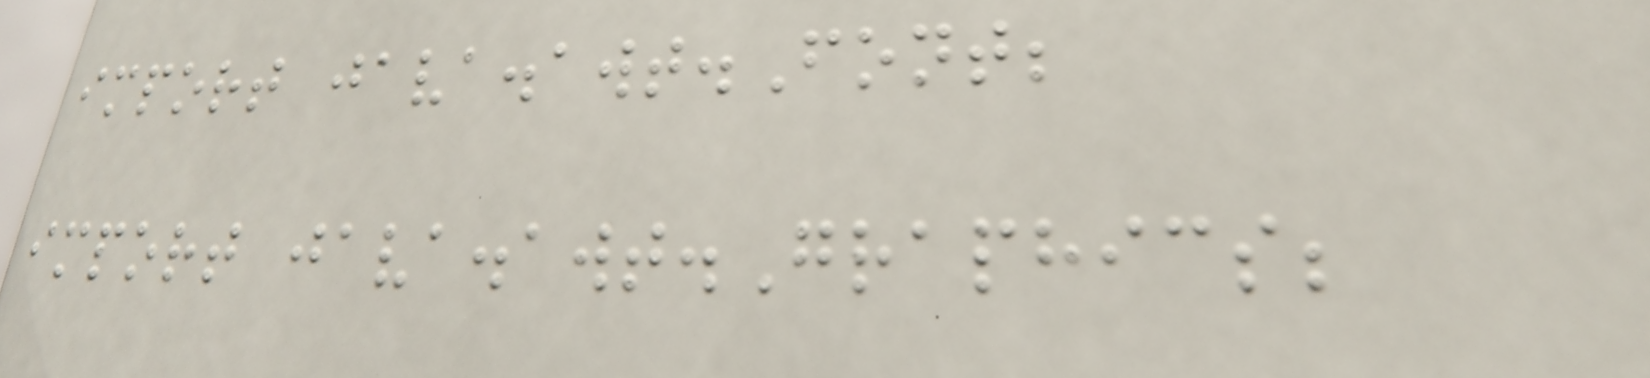import java.awt.Font;
import java.awt.Graphics;
